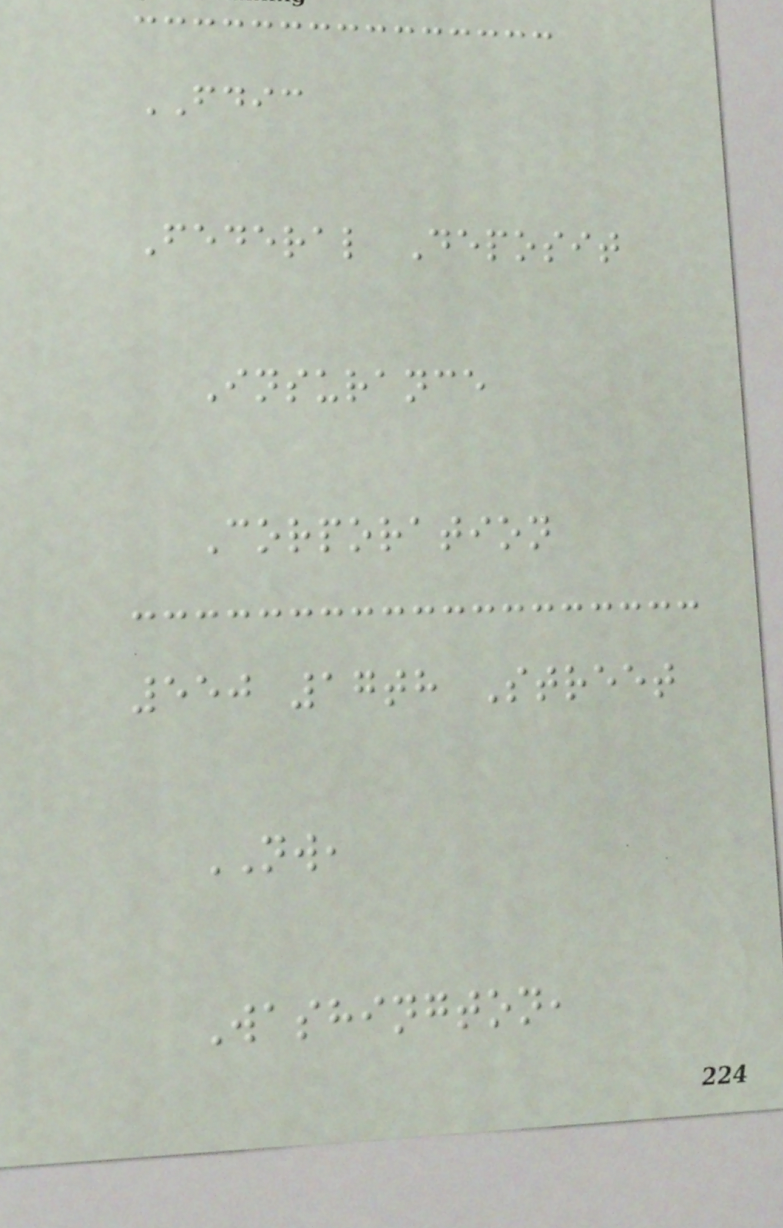FDIC
Federal Deposit
Insurance
Corporation
550 17th Street
NW,
Washington,
